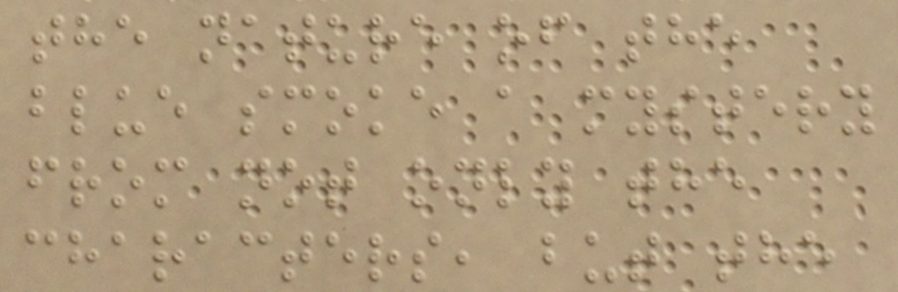the nature of the
blue smoke a mystery
from not only the
characters, but the
